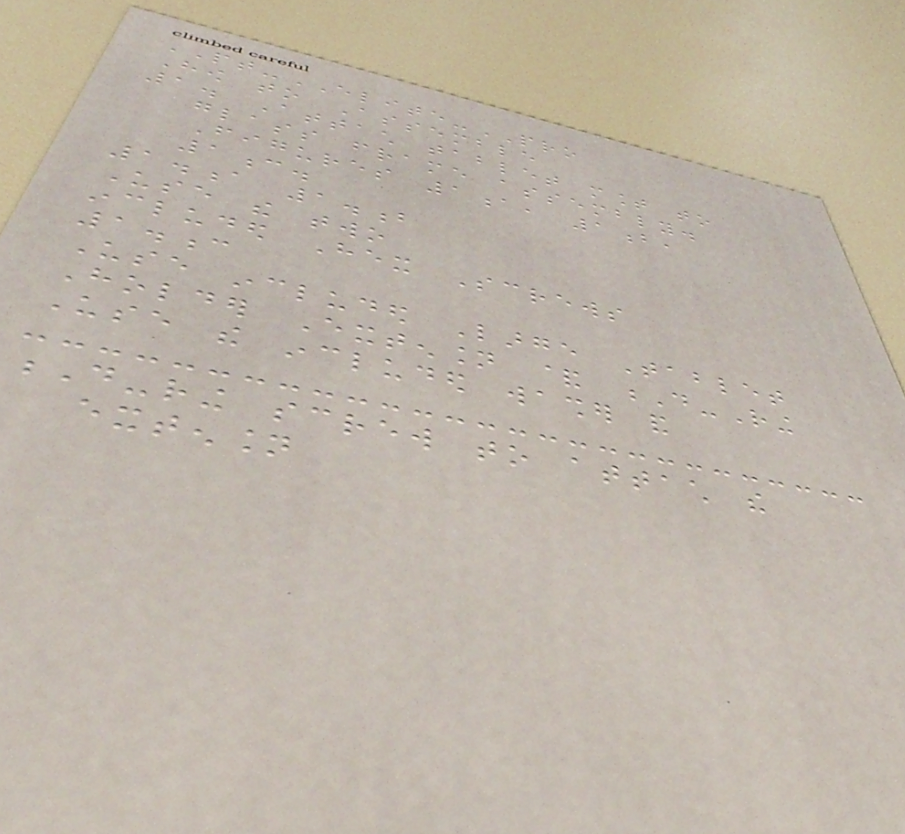PT-ELITE-PRO
How to Assemble
1. Attach tablet mount to
glass frame assembly.
Figures 1a, 1b,
1c.
1.a 1.b
Use the two
included Hex Screws
1.c
Use included Large Tablet
Holder Extension & D-Ring
Use the included washer and
D-ring screw to attach the
extension
